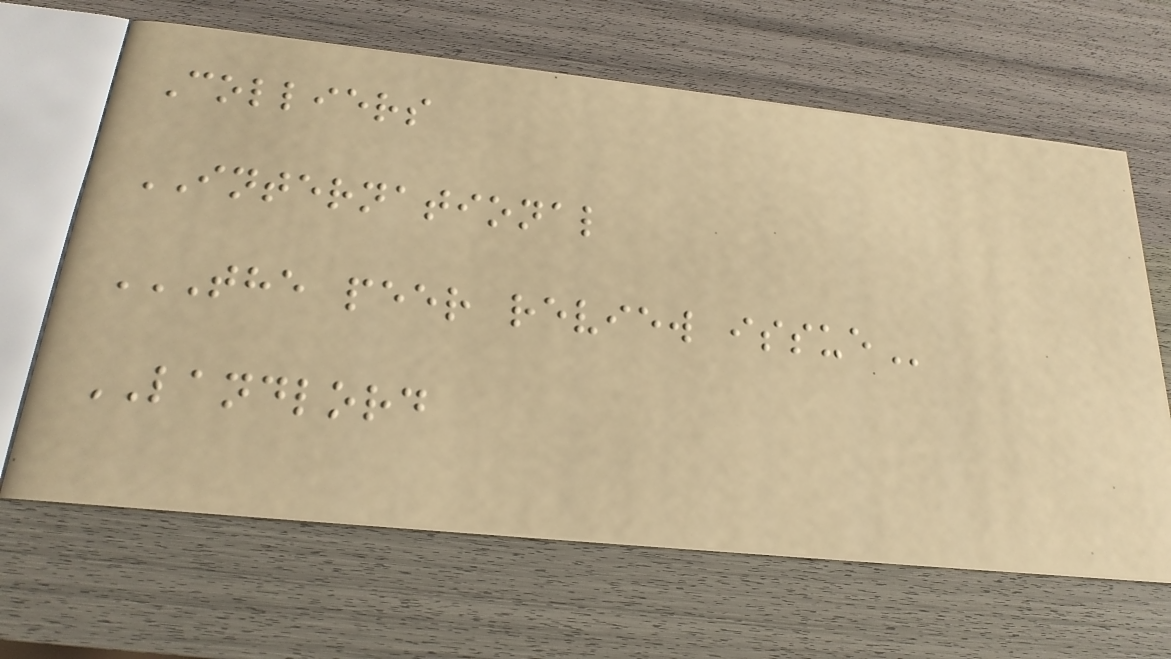Colliers
INTERNATIONAL
THE PEER REVIEW ISSUE
LANDLORD
